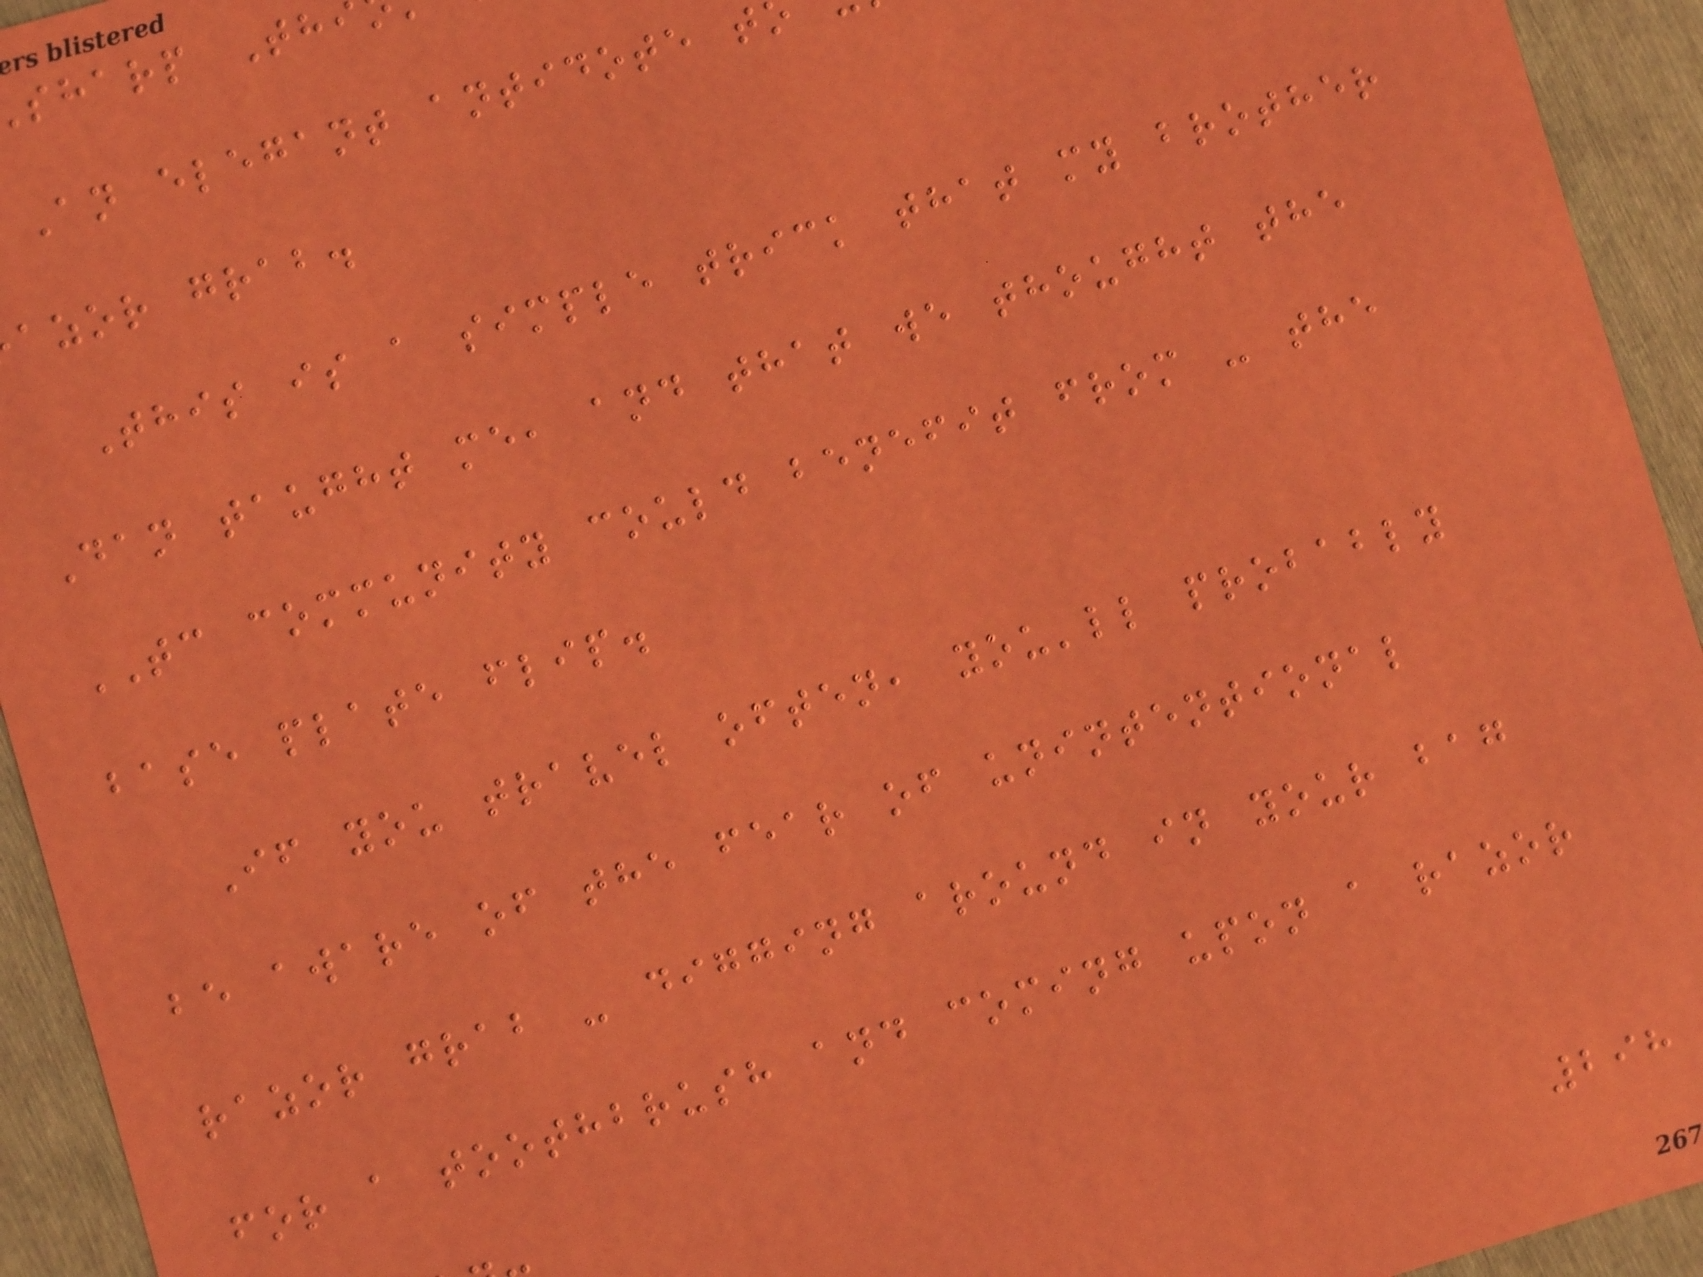sharp Th
An elegant antidote t
azor grab.
This is a simple trick that my brother
Dan taught me, and that we thought the
TC community could benefit from - the
base plate flip.
If you travel often, you'll probably
be aware of the fear of unintentional
razor grab - digging around in your bag
for a toothbrush and coming upon a razor
298
